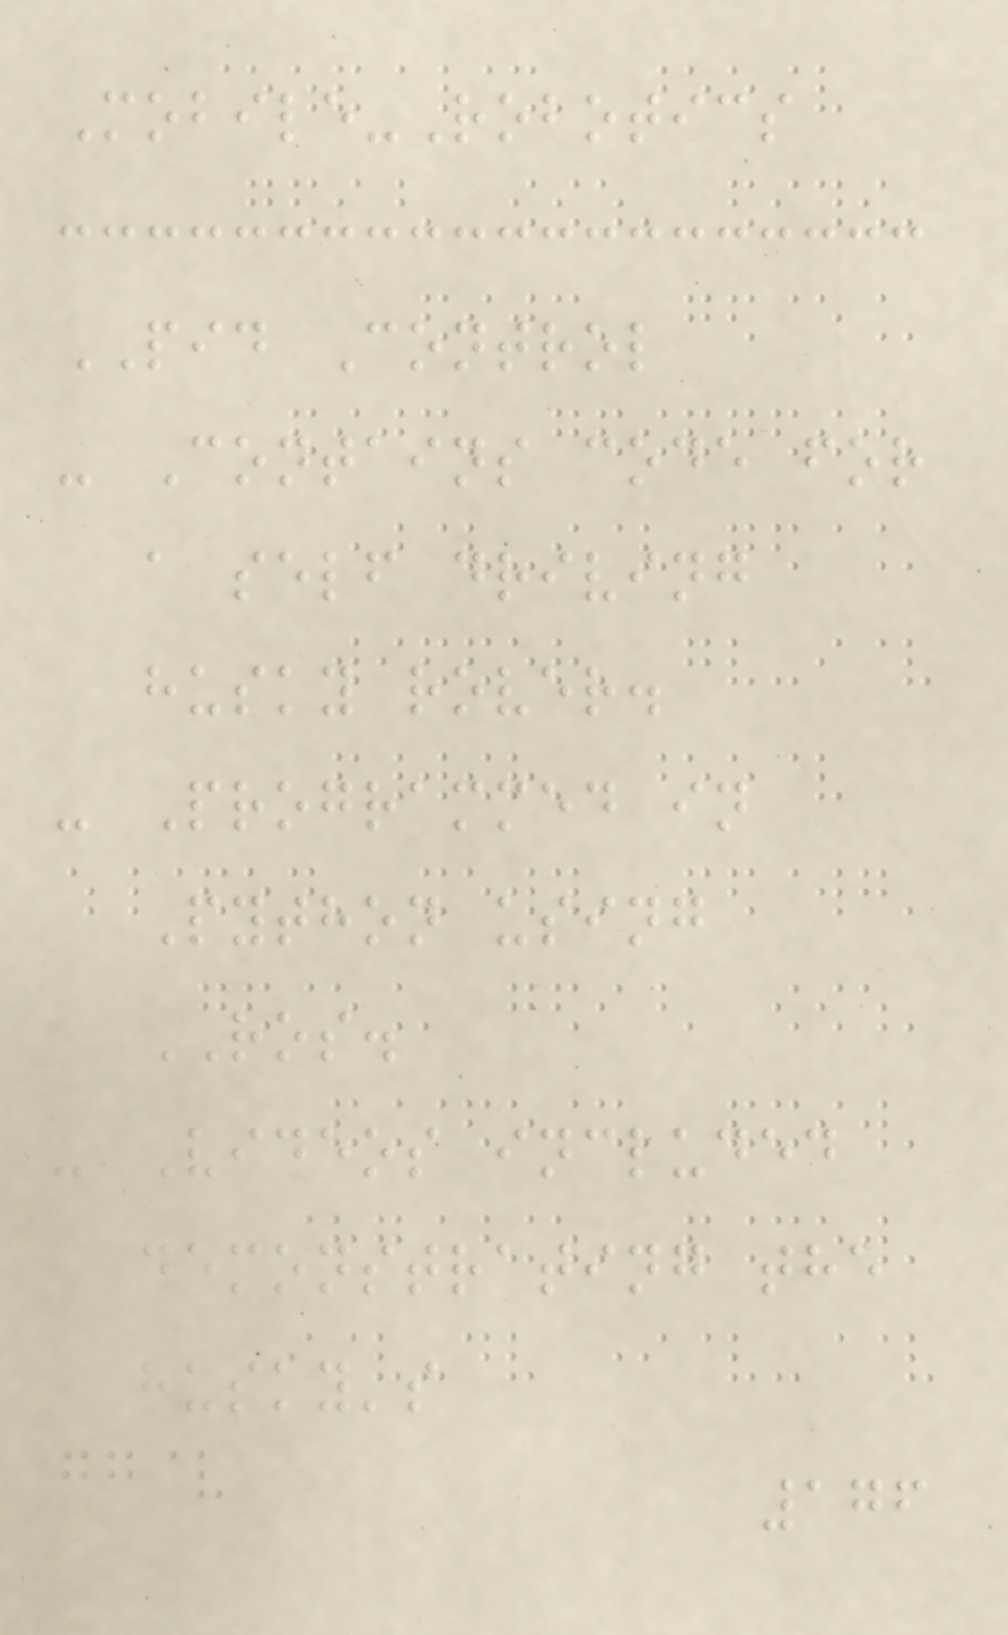Mobile-Robotics
PID Control
- Contains code for
a self driving
husky rover.
- Programmed in
Python using
ROS.
- Videos included
demonstrating the
husky's
176
